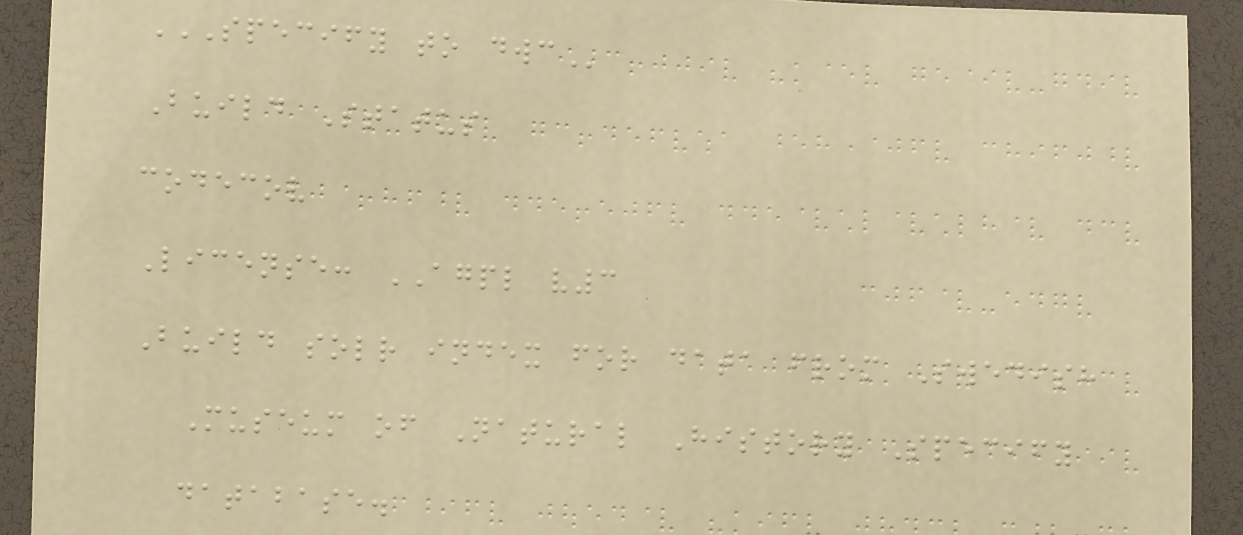SPECIFY TO DWC
Build Status
codecov
License: AGPL v3
Build solr index for data from Swedish
Museum of Natural History Specify
database.
